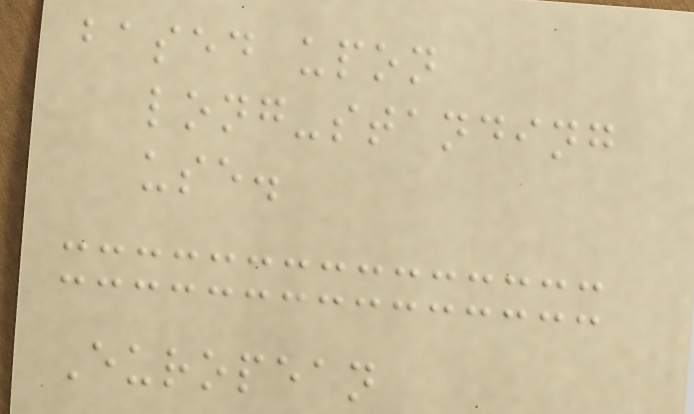based upon
long-standing
use.
European
